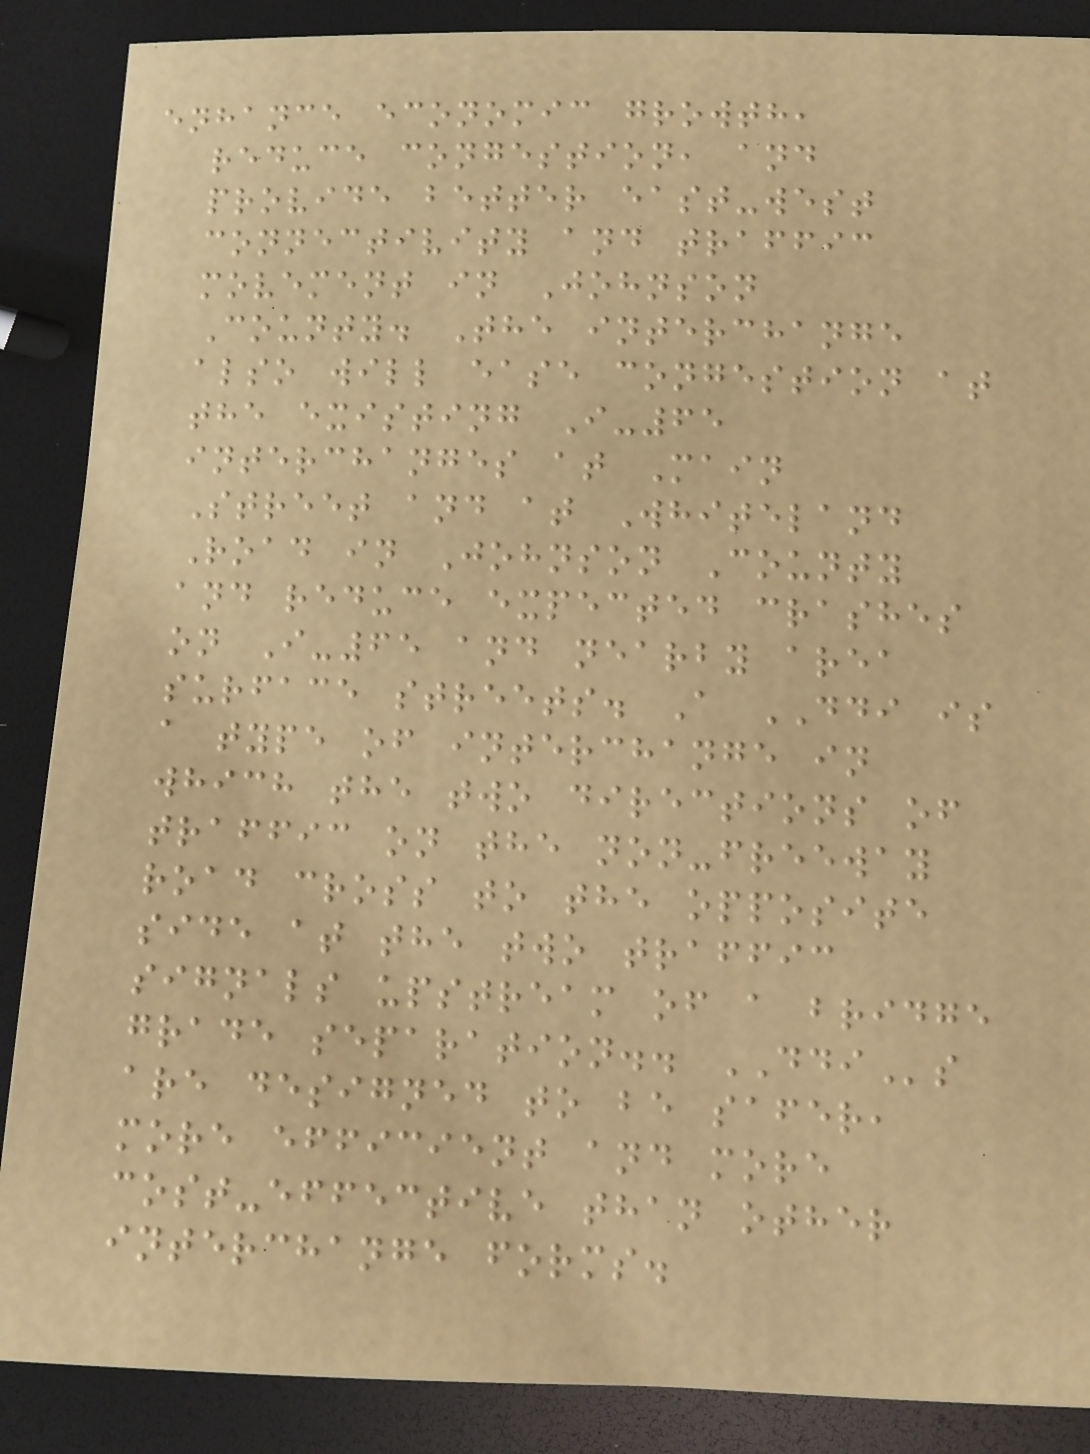enhance economic growth,
reduce congestion, and
provide better east-west
connectivity and traffic
movement in Johnson
County. The interchange
also will ease congestion at
the existing I-65
interchanges at Main
Street and at Whiteland
Road in Johnson County
and reduce expected crashes
on I-65 and nearby area
surface streets. A DDI is
a type of interchange in
which the two directions of
traffic on the non-freeway
road cross to the opposite
side at the two traffic
signals upstream of a bridge
grade separation.. DDIs
are designed to be safer,
more efficient and more
cost-effective than other
interchange forms.
